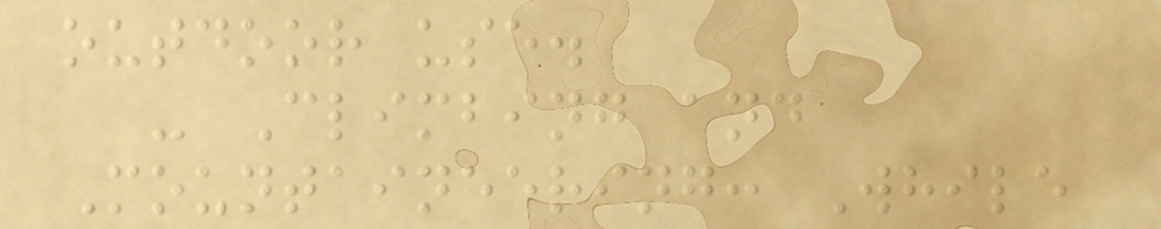outdoor use.
- Climbing and
Mountaineering: While
